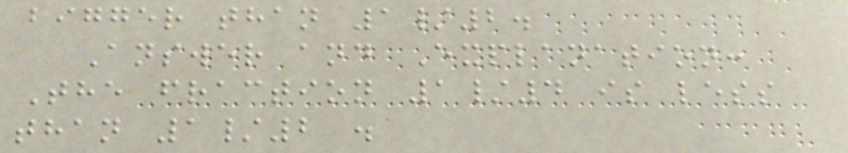bigger than 1/2.
Answer and Explanation:
The fraction 1/4 is less
than 1/2 .
